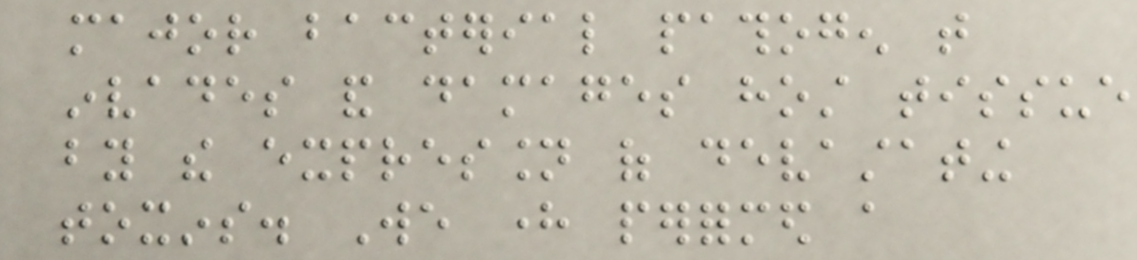major bacterial pathogen that
invades and damages host tissue
by the expression of devastating
toxins. We here performed a
